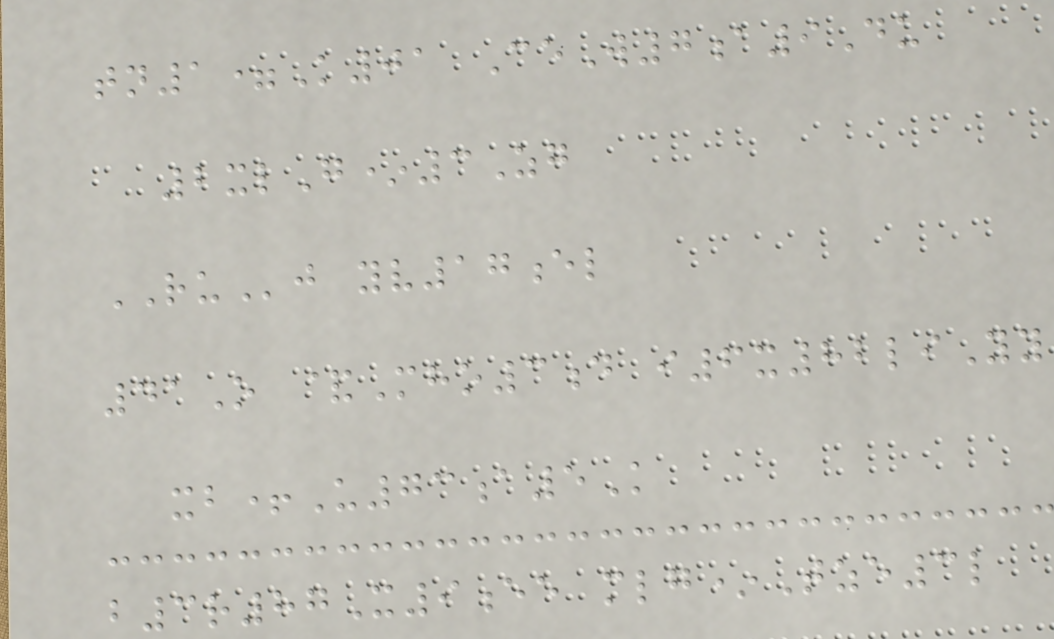tn1=K01 CeW7a9Du
2xlG*3Zg
RUj yv17el
41O &Mho3d i6x82liYy
xb+U73a5K
b3r87X9ee mlg*Tze3l
